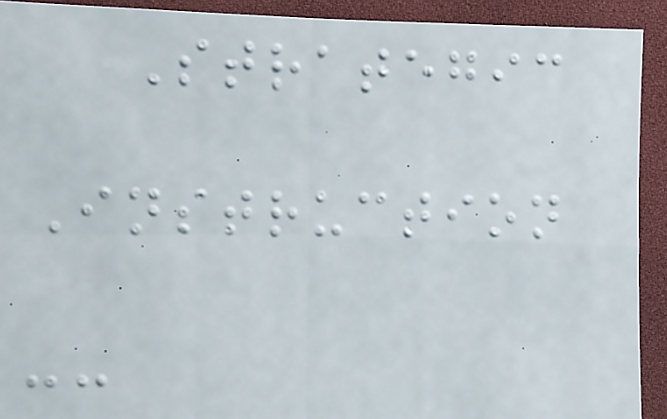Strategic
Instruction
--
